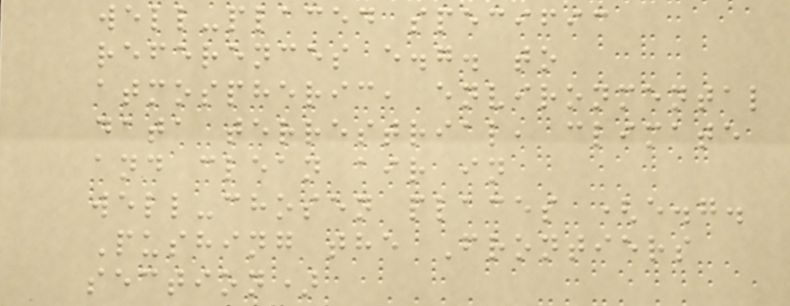well-placed specific
references e.g. to
atmospheric, environmental
data terrestrial, climate
and clean air in
well-chosen places (e.g.
Pushing the Frontiers
section)
